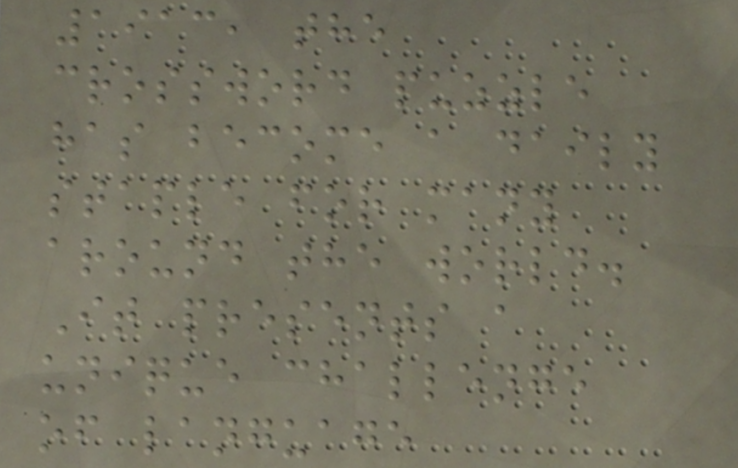1913, the
crossword puzzle
has become a daily
staple for many
around the world.
It presents a
unique challenge
of language
